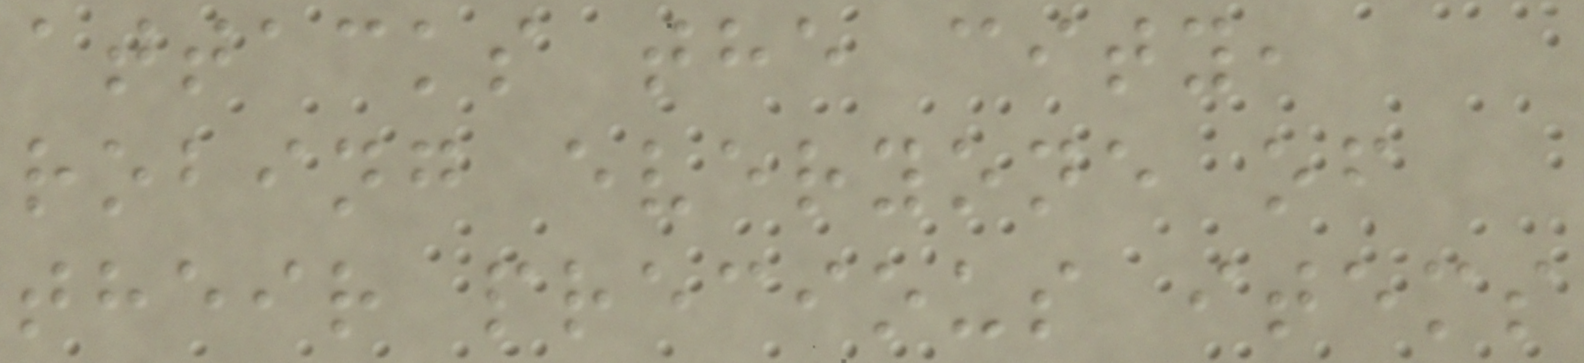attacks the city,
robing everyone of
their precious items
